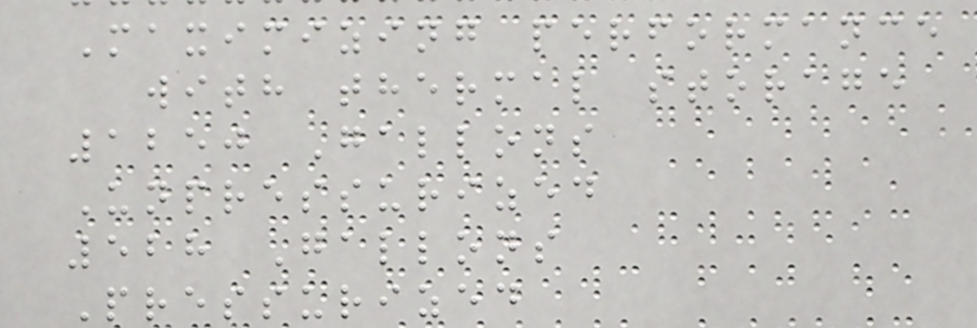Maximizing performance
with thermal storage
1250 Gallons
Unpressurized
528 Gallons
Pressurized
